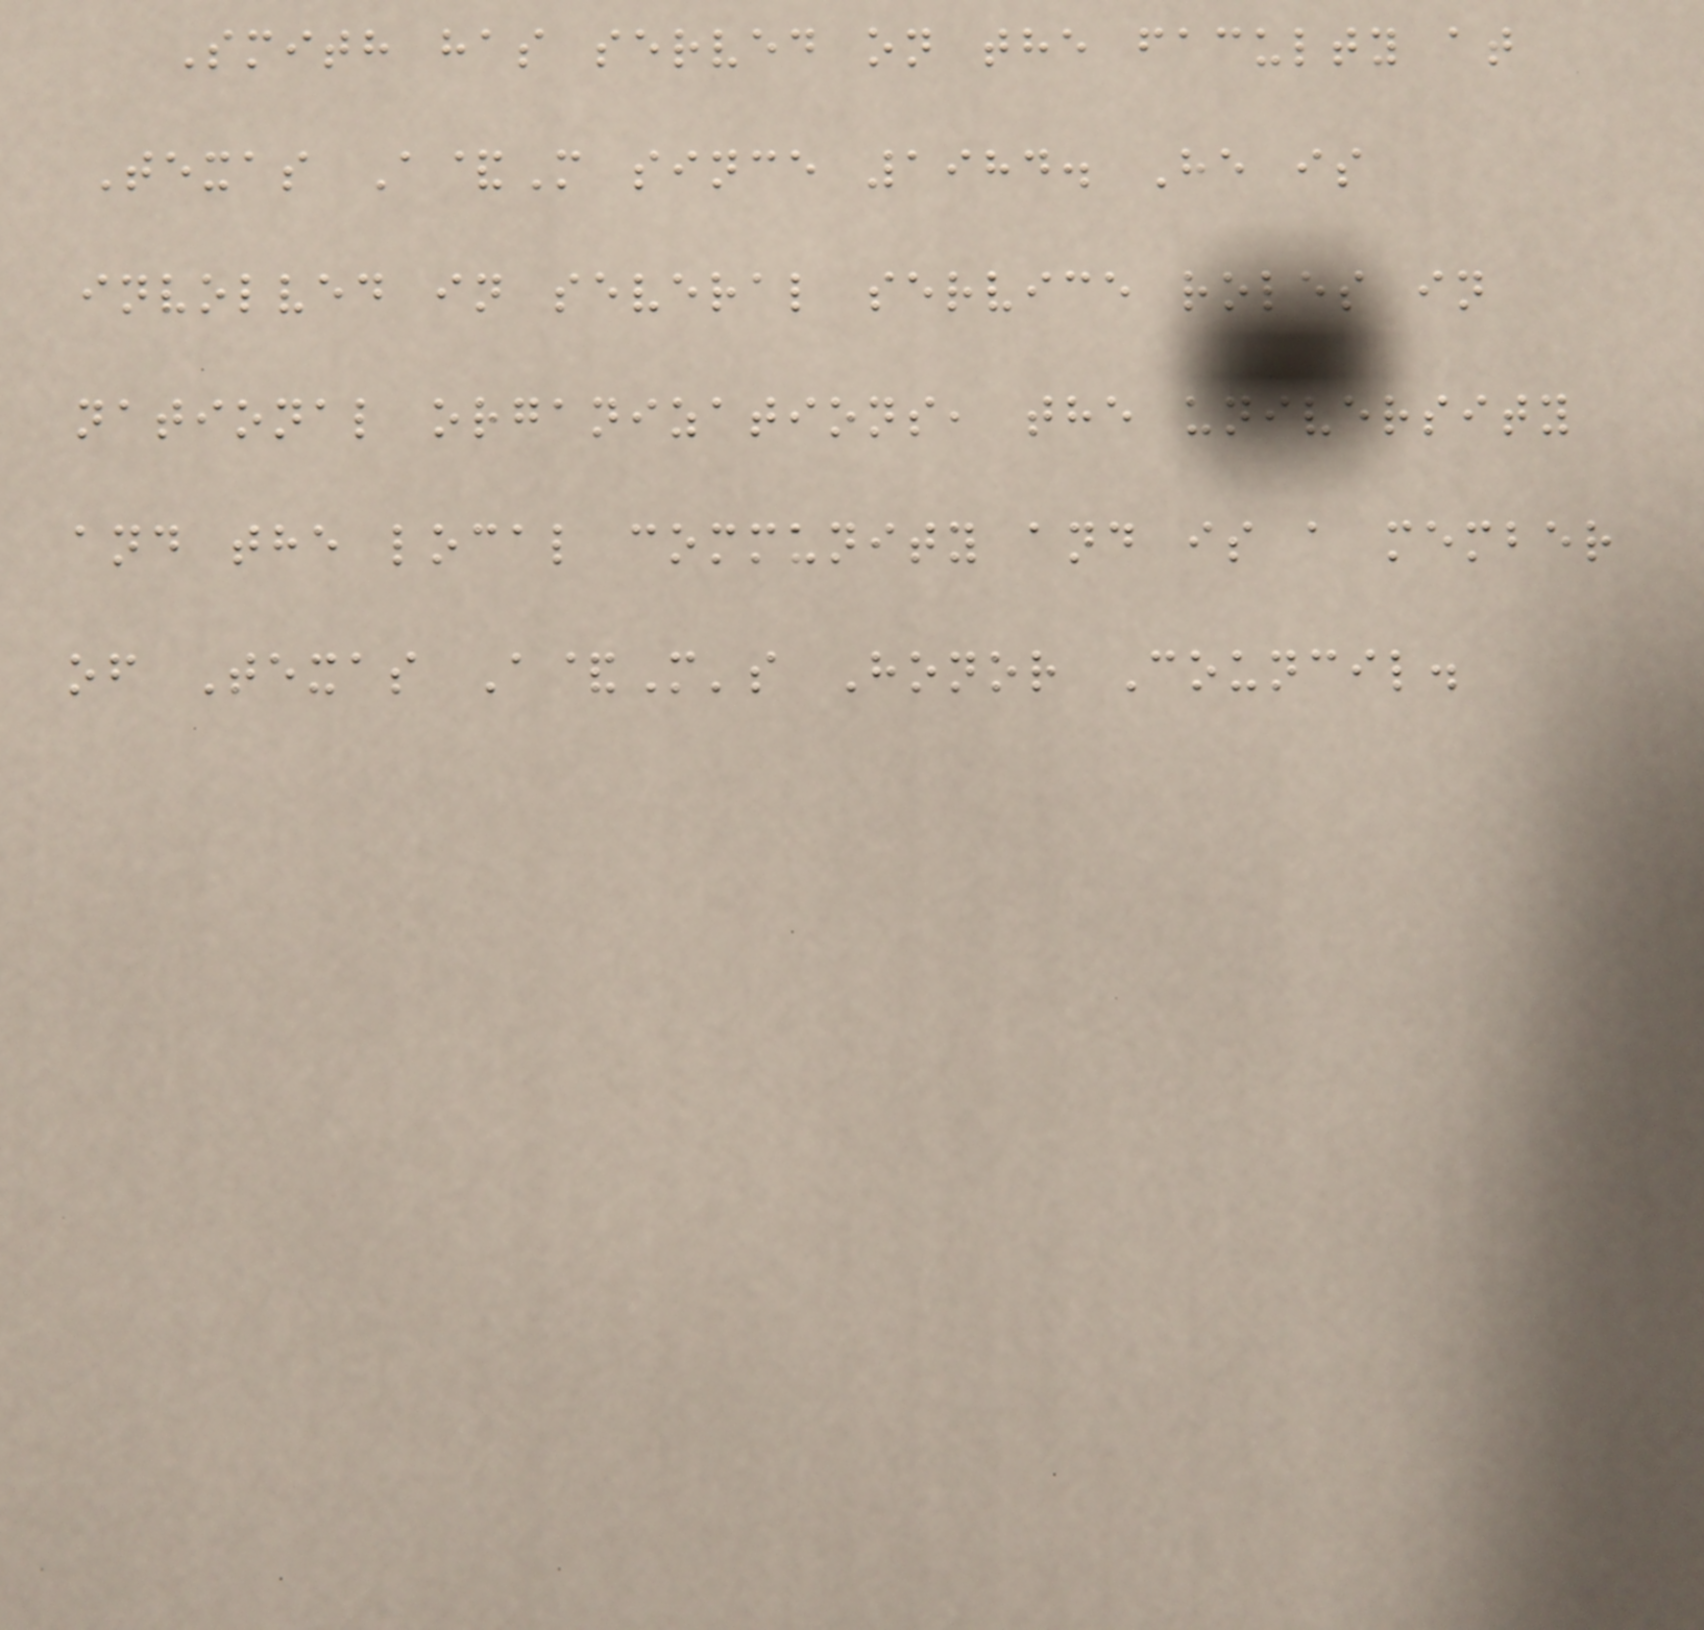Smith has served on the faculty at
Texas A&M since 1984. He is
involved in several service roles in
national organizations, the university
and the local community and is a member
of Texas A&M's Honor Council.
